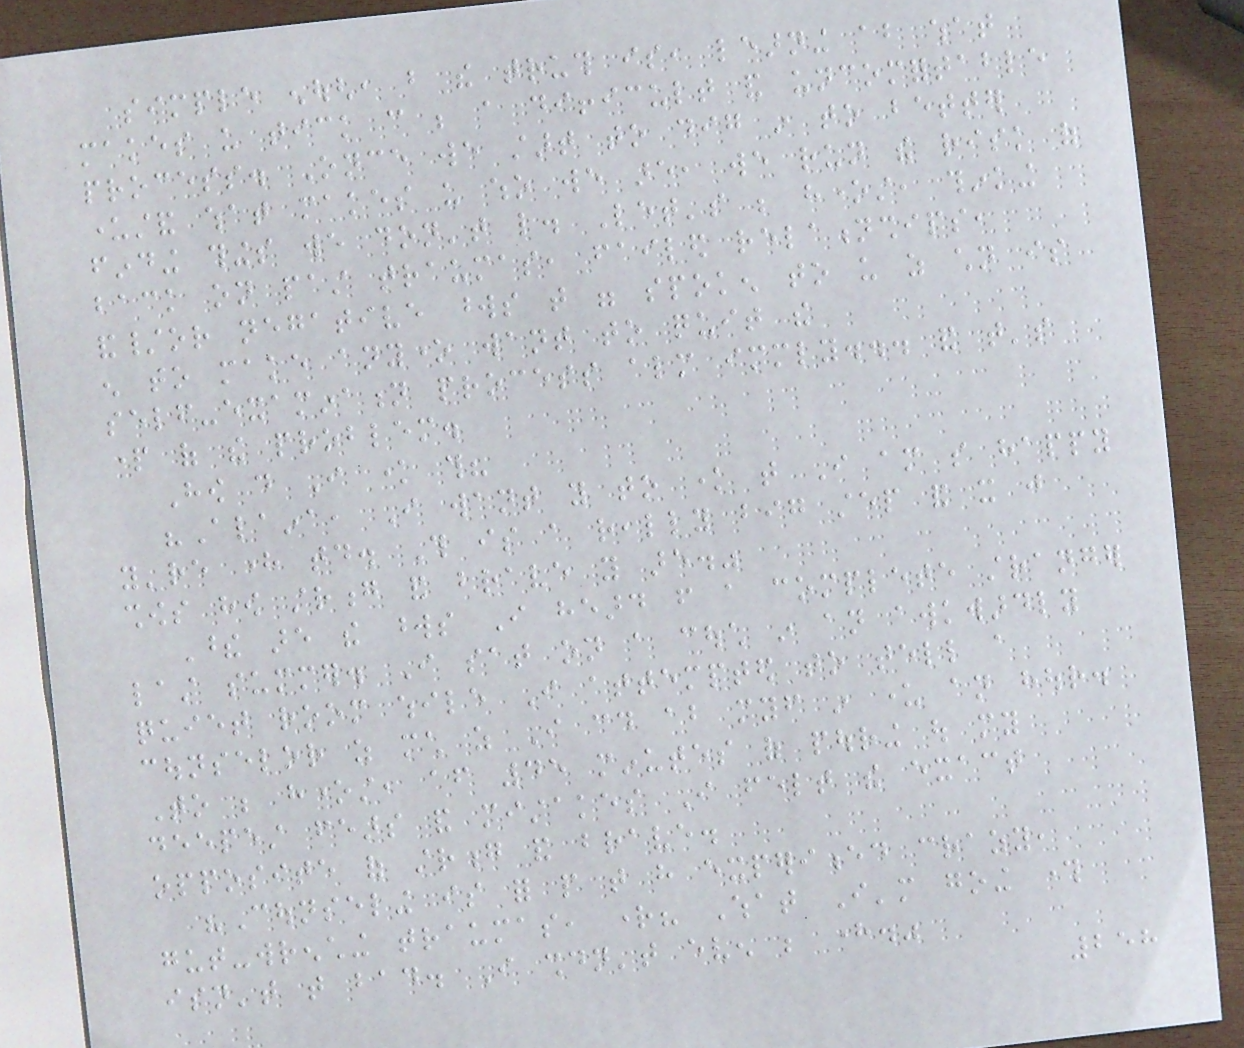simple enough, but the truth is, learning about what
makes us tick can be a difficult and uncomfortable
process. Once we start to dig in to better
understand what makes us who we are, we run the risk of
finding things we don't like. Let's be honest, thinking
back on past traumas, failed relationships,
and/or negative words that were spoken to us as children is
enough to make anyone want to quit the
self-examination process almost immediately... and that's
part of the problem.
How do I know this?
"Alaina, I want you to know that I am so happy
you're here today. This is a really big step and it just
shows how strong and brave you are."
These are the words I heard from a complete stranger
last summer. I sat on a couch in an awkwardly
quiet room while I attempted to tell a
counselor as much as I could about myself in under an hour.
To be honest, after 45 minutes of pouring out my
deepest fears and mistakes I felt the exact
opposite of strong and brave.
"Counseling is for people that have experienced crazy,
gut-wrenching traumas, right? What I'm going through
isn't that bad. I shouldn't even be here."
258
